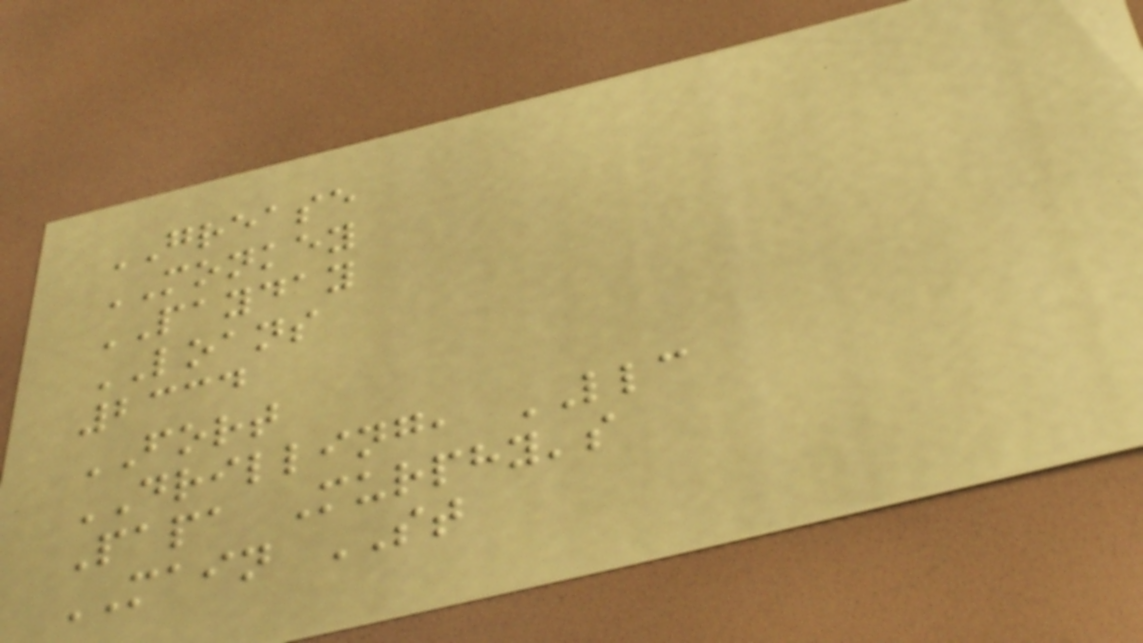GREASE
MONKEY
PAYDAY
LOANS
2334
FORT
DRILLING, LLC
Papa Murphy's
MAIN ST
